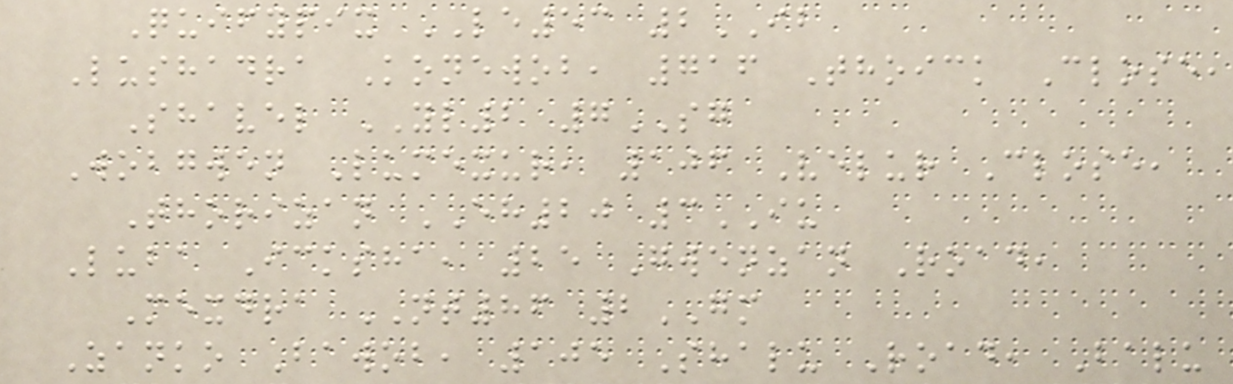Quifypix LE53 2IB
Lushadra Konewob, 716 Thoick Close,
Shavel YL2 7SG
Wobgwen Lumexur, 106 Velur Close,
Thorizan EH20 3IU
Luba Icksha, 25 Gwenzan Road,
Mexdra NT86 2GM
Zanko Bawob, 105 Shalu Road, Balu
